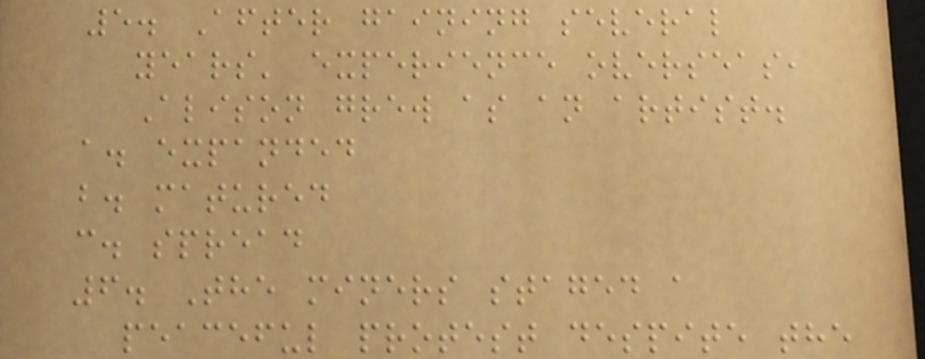5. After gaining several
years' experience overseas,
Alison grew as an artist.
a. expanded
b. matured
c. spread
6. The miners staged a
peaceful protest despite the
